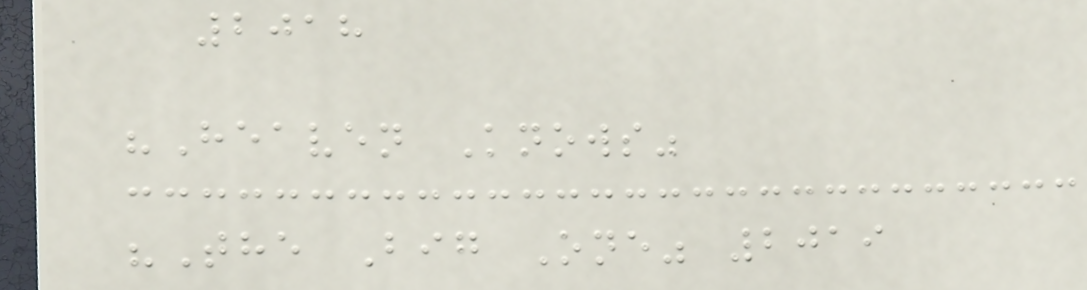2018
"Heaven Knows"
"The Big One" 2019
